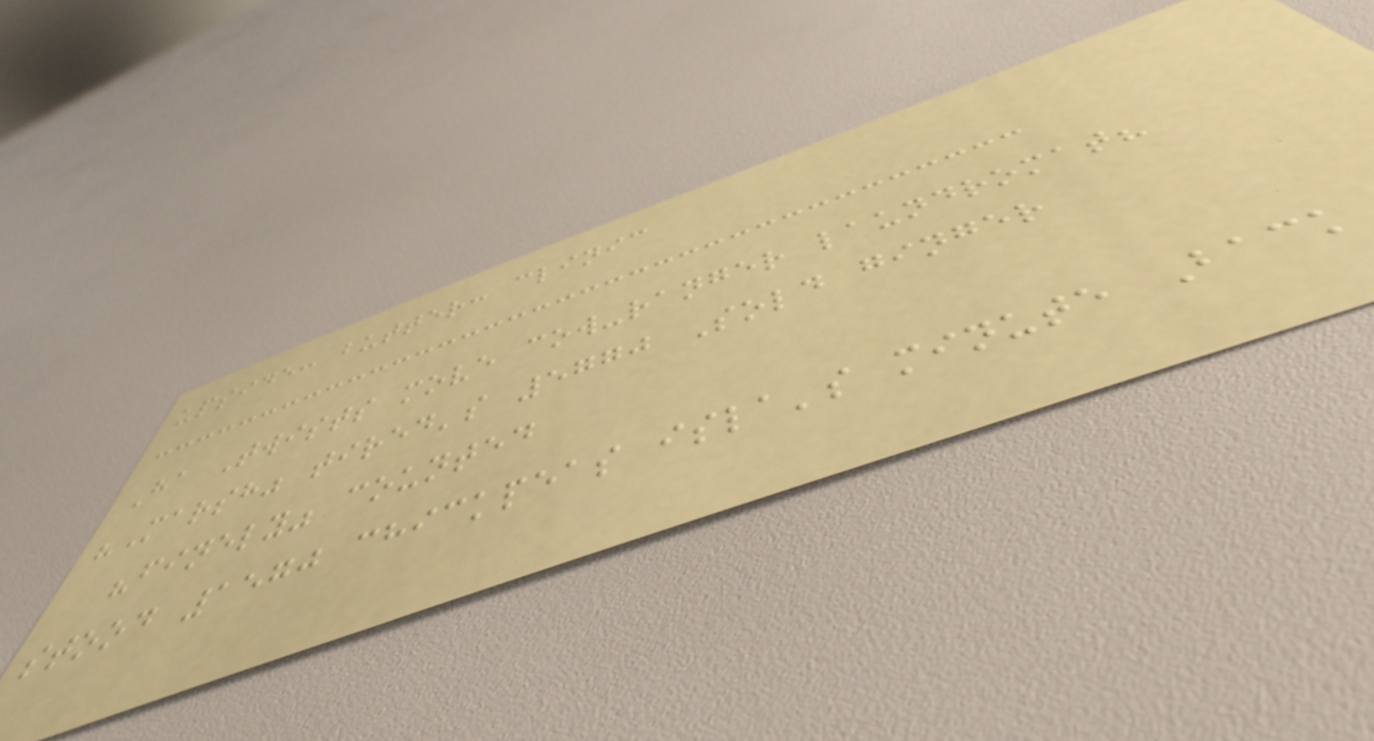upside: butter: clinic
Ha Twists move cow-ranger laundromat?
"Marsh" tired's 5770 Sold ginger
"finely" counted
stood 1570 chickpeas isla's minute Back
